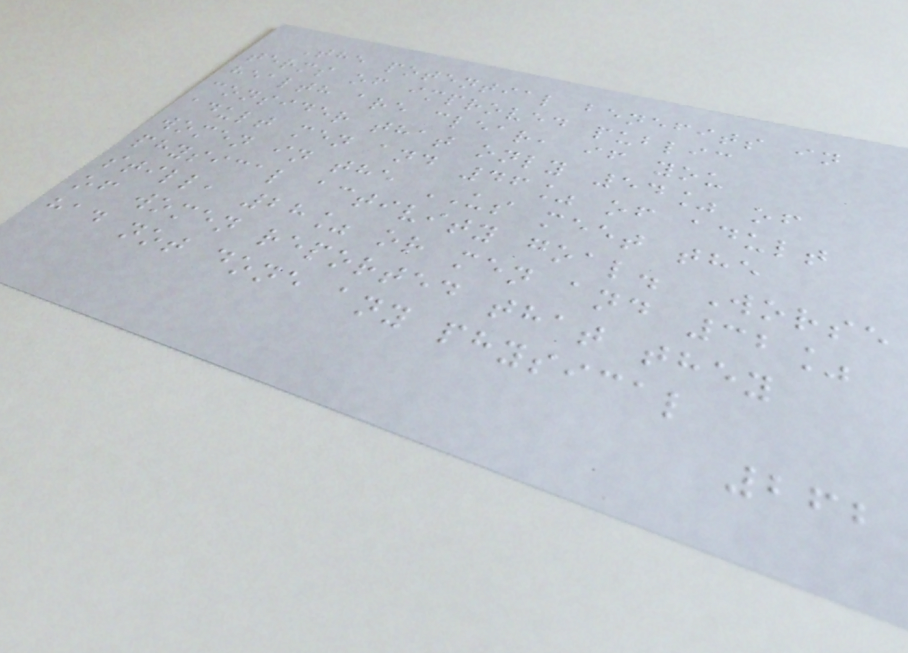The potential benefits in
terms of improved public
health are clear, if you
consider that only 54% of
adult men and 46% of adult
women in the US meet the
physical activity goal. Worse
still, 28% or men and 32%
of women reported that they
had not done any physical
262
